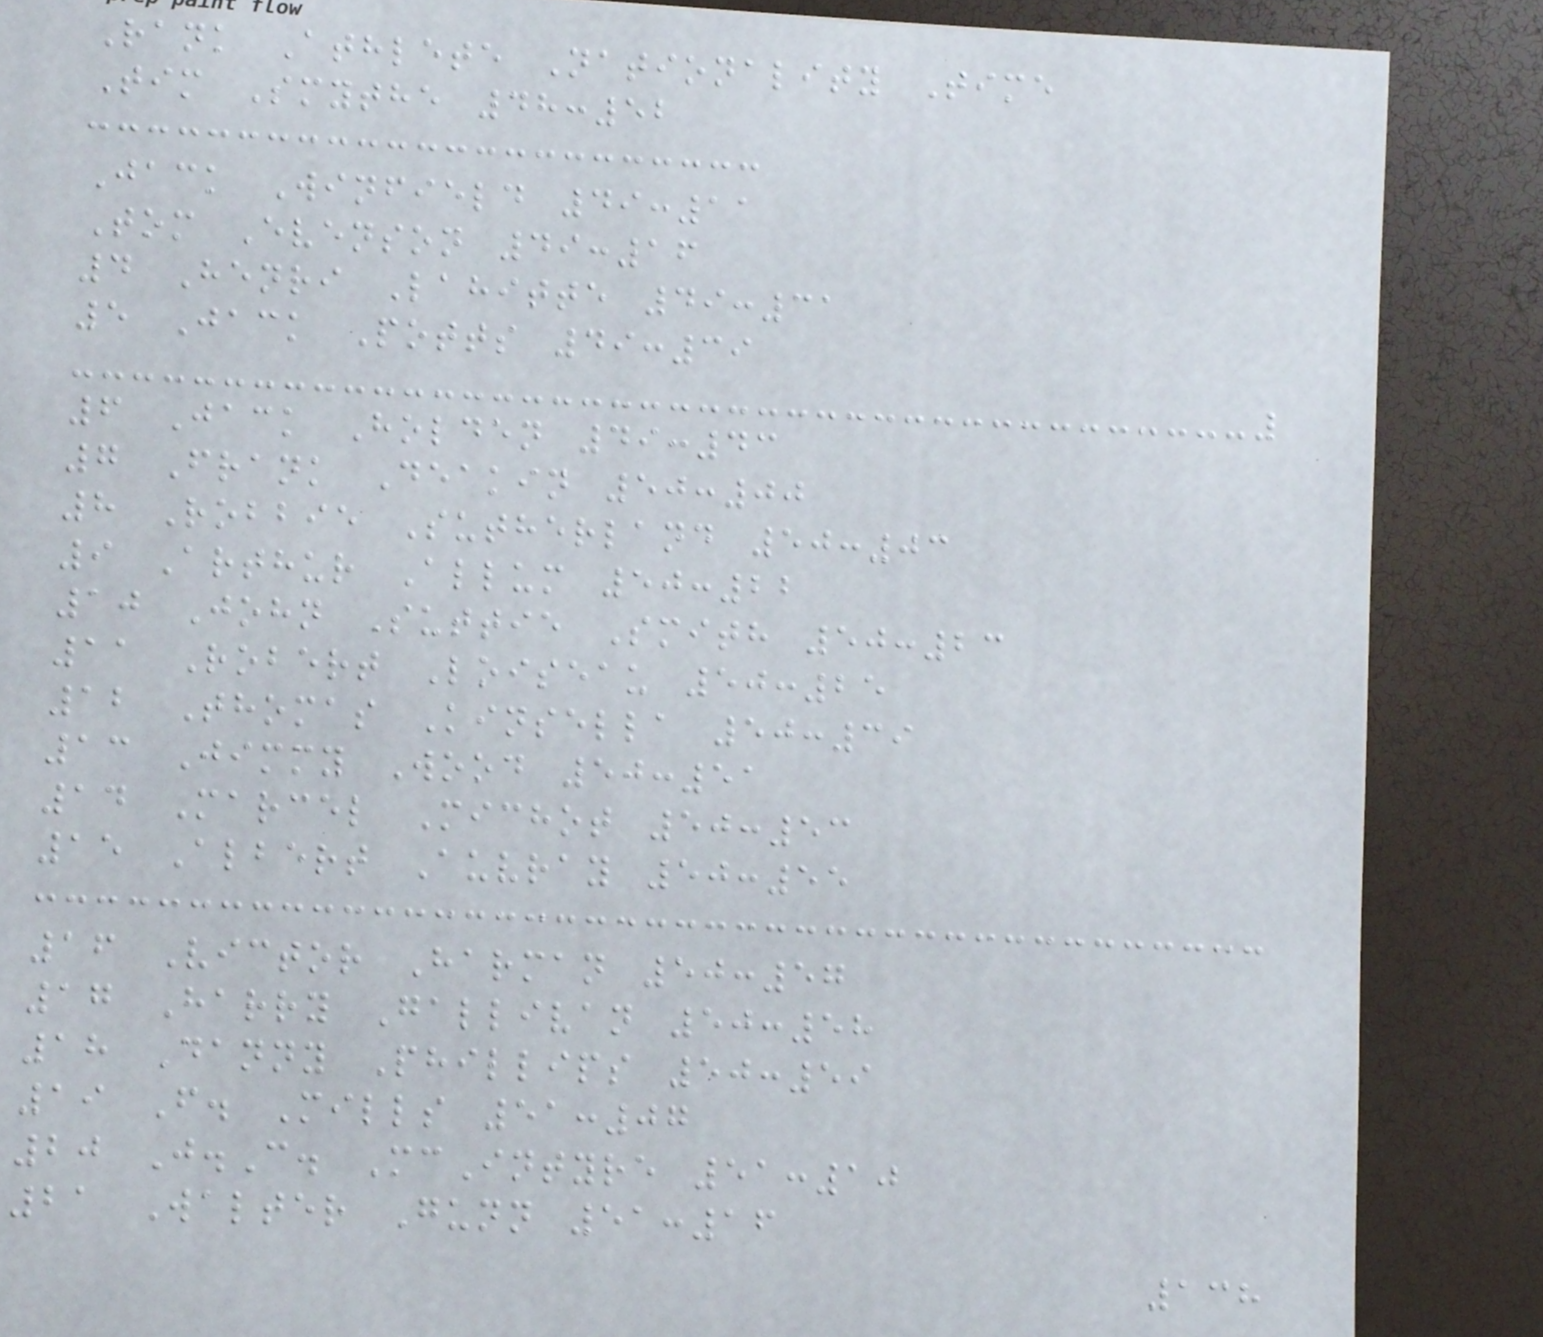Rank Athlete Nationality Time
Tim Smythe 48:52
Jack Winfield 49:11
Tom Evenson 49:16
4 Henri Lahitte 49:31
5 Jack Potts 49:39
6 Jack Holden 49:43
7 Frank Deakin 50:00
8 Robbie Sutherland 50:03
9 Arthur Allum 50:22
10 John Suttie Smith 50:23
11 Robert Loiseau 50:25
12 Thomas Kinsella 50:39
13 Jimmy Wood 50:51
14 Marcel Michot 50:53
15 Albert Auvray 50:55
16 Victor Harman 50:57
17 Harry Gallivan 50:58
18 Danny Phillips 50:59
19 F. Mills 51:07
20 J.C. McIntyre 51:10
21 Walter Gunn 51:16
138
